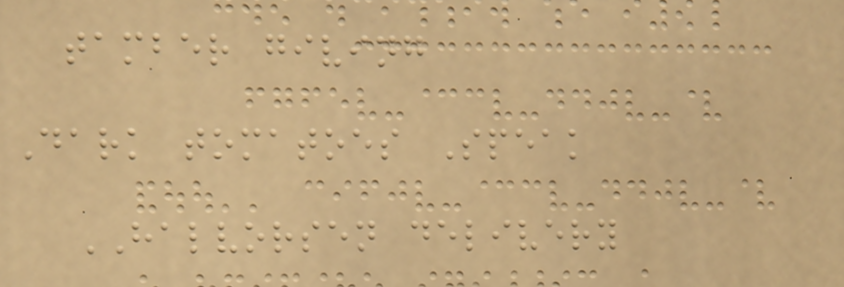tamber giving
Dark tomatoes Speak
HALVORSEN delivery
